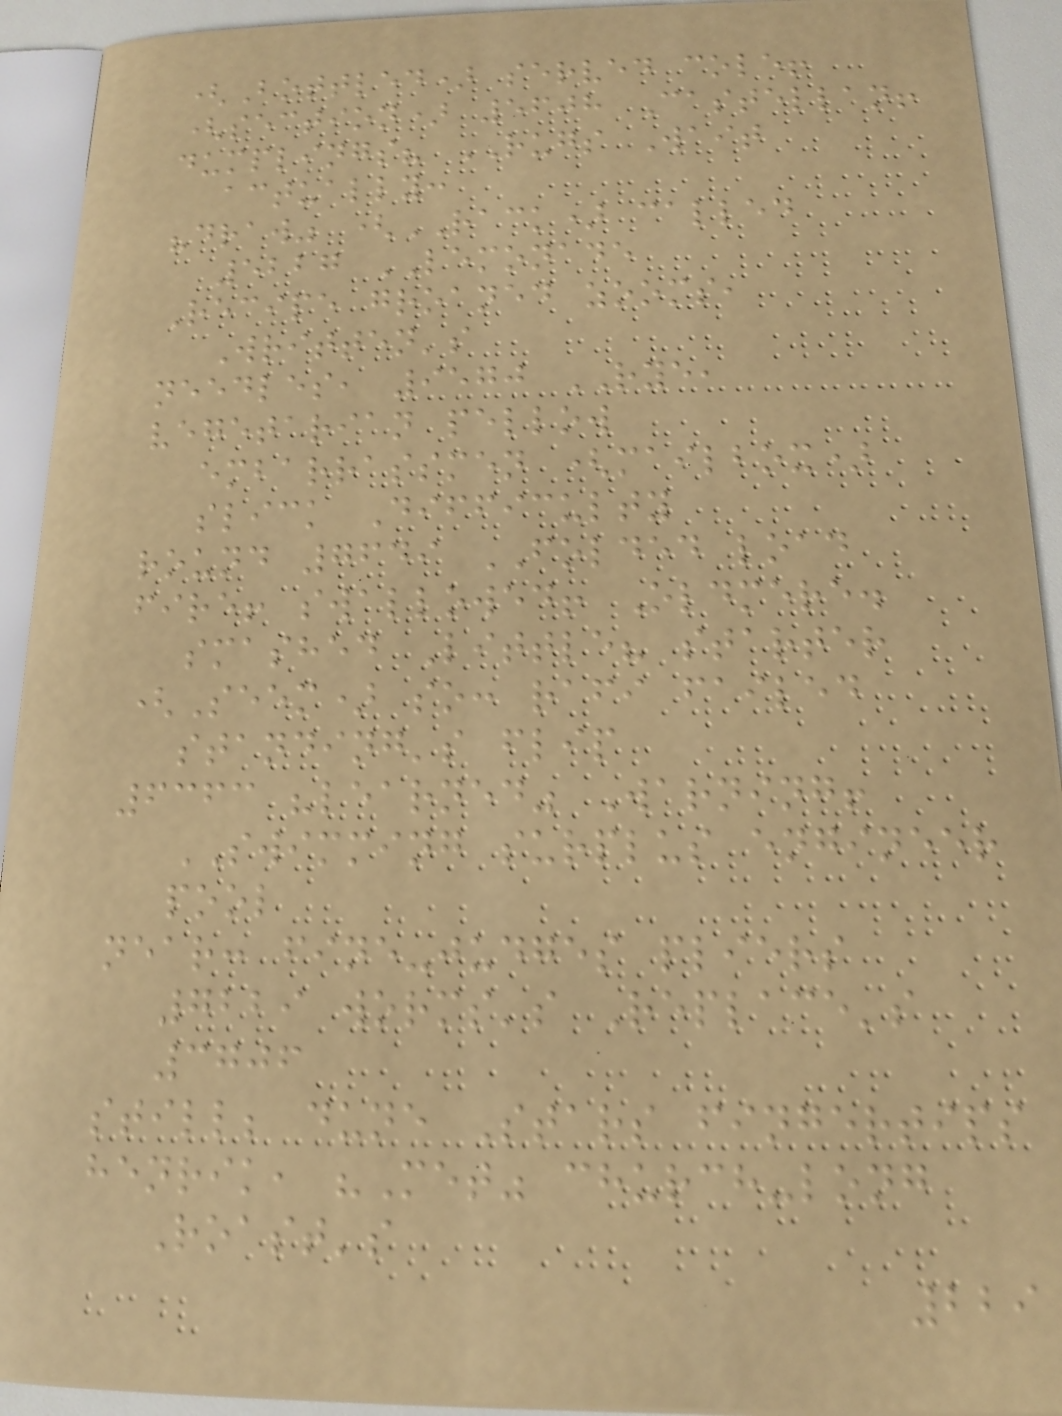(Bottled) served cole!
(section) 5608 Castellan!
dumplings? RUGS Wait
actually:
"draw" (RACK) called
5227 LEMONADE
Recipe groaned zooms,
Written's
needles, 9570 RYE,
vegetarian pellow
embarrassmen (mailbox)
slick Difficulty
round 7649 FOLDED load
fire! swallowed! Oldmere.
smashed Little? starter
(Seem) so: rafi failed
standing's flip
6363 "learned" Warning!
SWIMMING surplus engineer
pool
near: fine-judges pliers
7229 worms's Replace's
3706
still; dune Stars fingertips
henrik, "Met" church-long
Roast's
229
